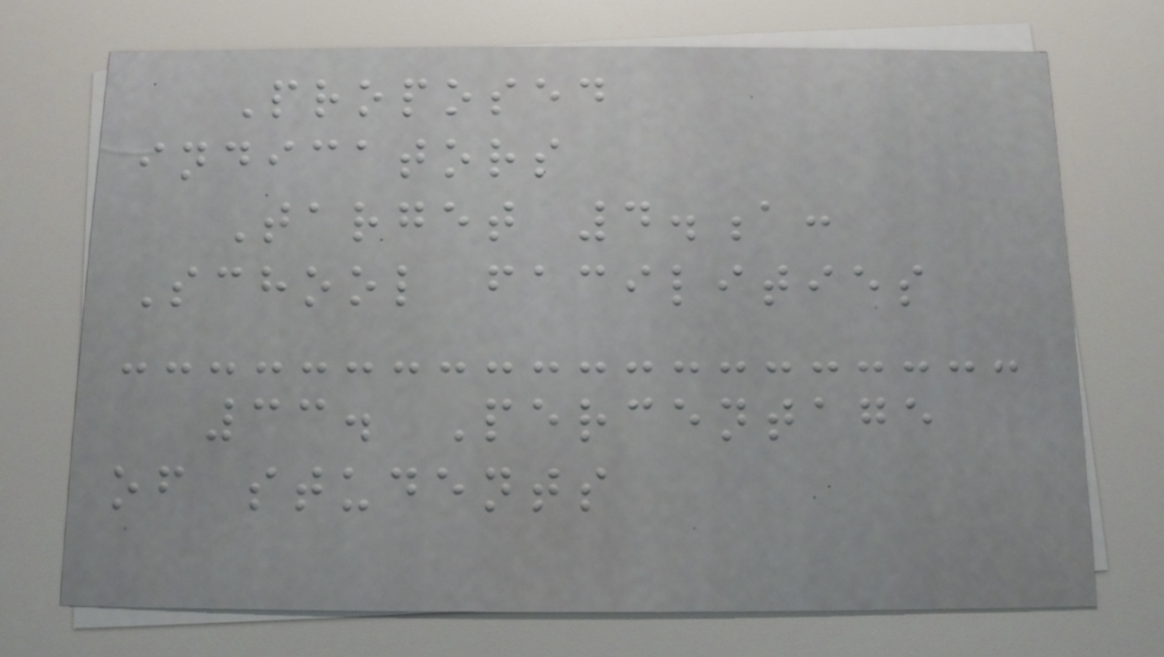Proposed
indicators
Target 4.a:
School facilities
33. Percentage
of students
